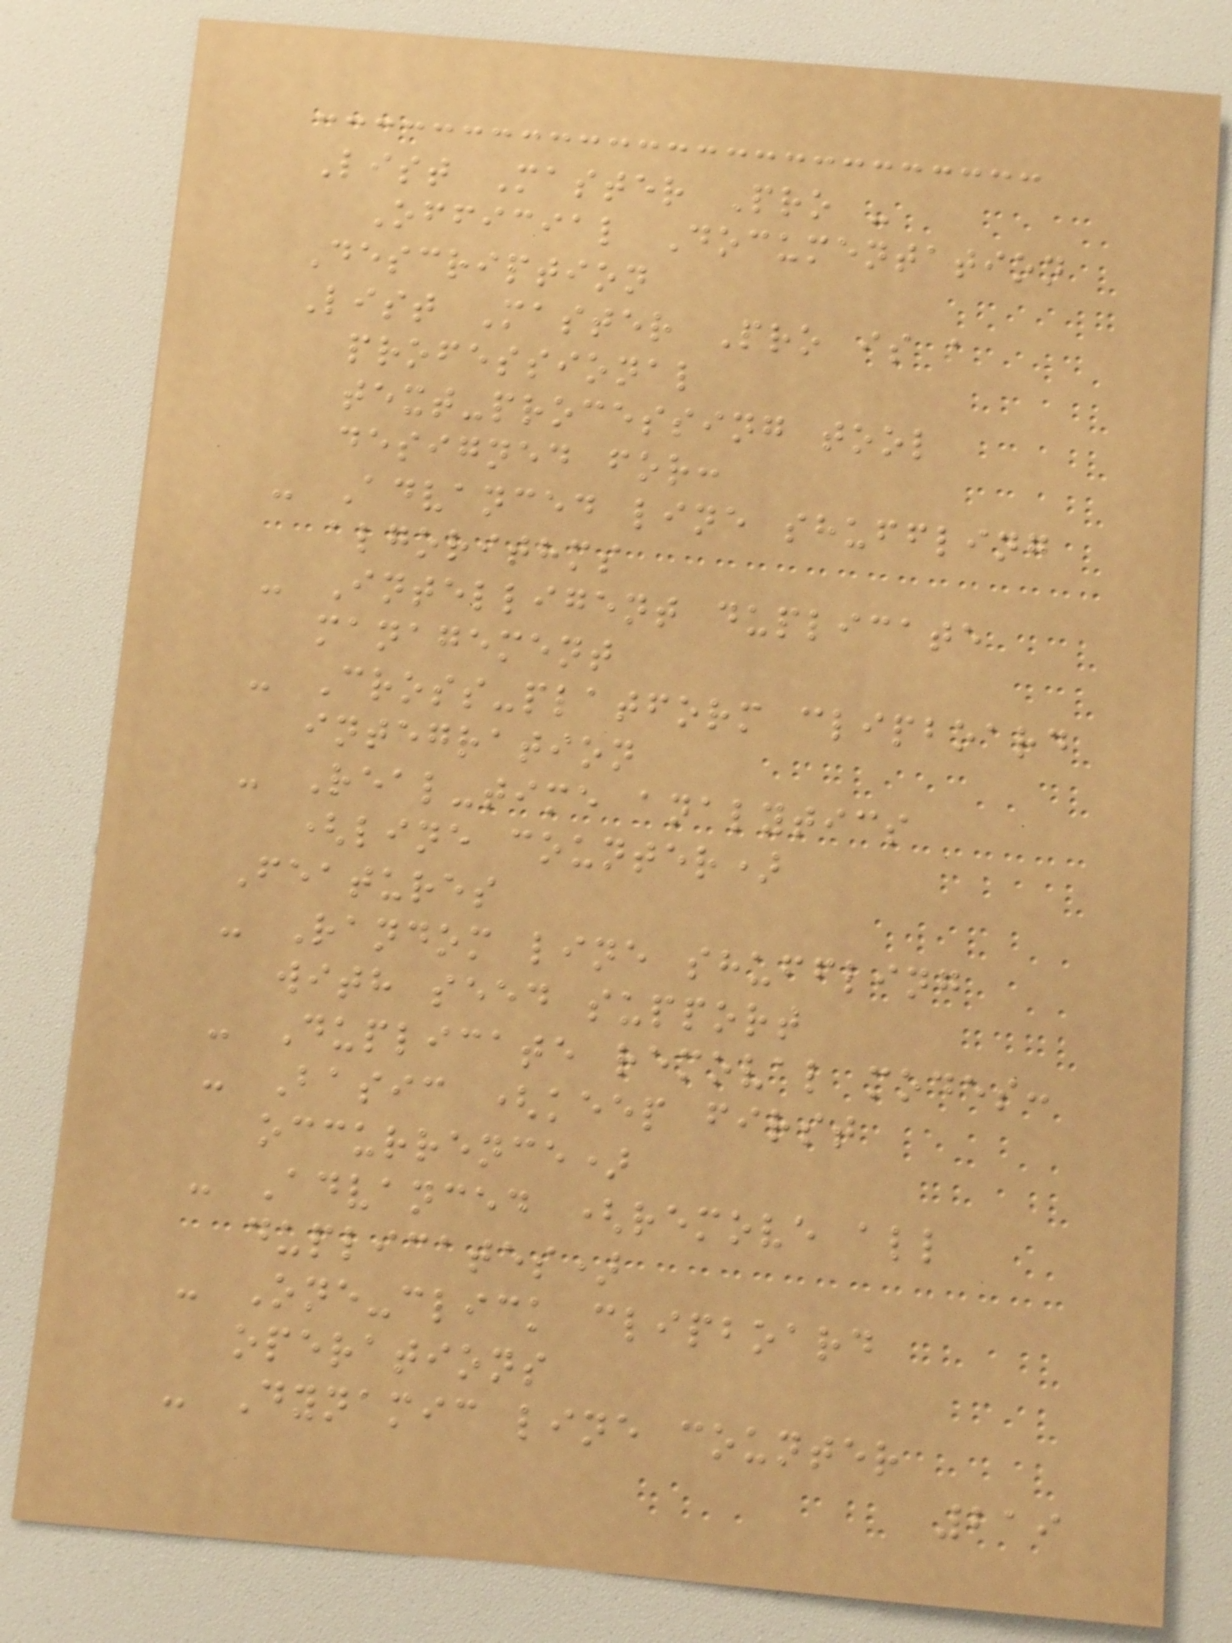List Master Pro -
Official Documentation
Description
List Master Pro is a
professional
text-processing tool
designed for:
- Advanced line shuffling
algorithms
- Intelligent duplicate
management
- Cross-platform clipboard
integration
- Real-time analytics
(line counter)
Features
- Random line shuffling
with seed support
- Duplicate removal modes:
- Basic (keep first
occurrence)
- Advanced (remove all
duplicates)
- One-click clipboard
operations
- Dynamic line counter
219
